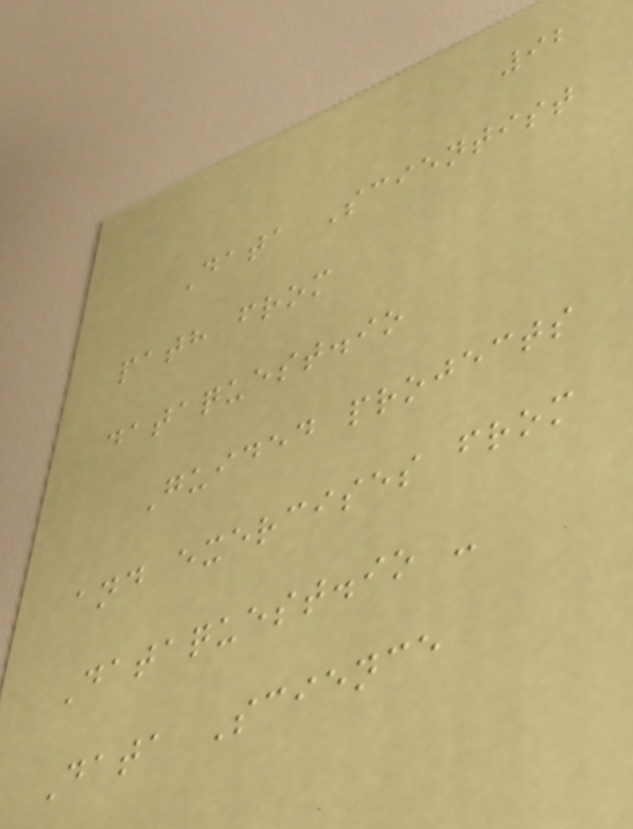92
Data Scientist
path from
dataquest.io
Guided projects
and exercises from
Dataquest.io -
Data Science
